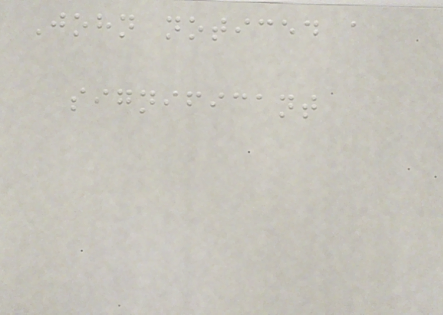John noticed a
significant
